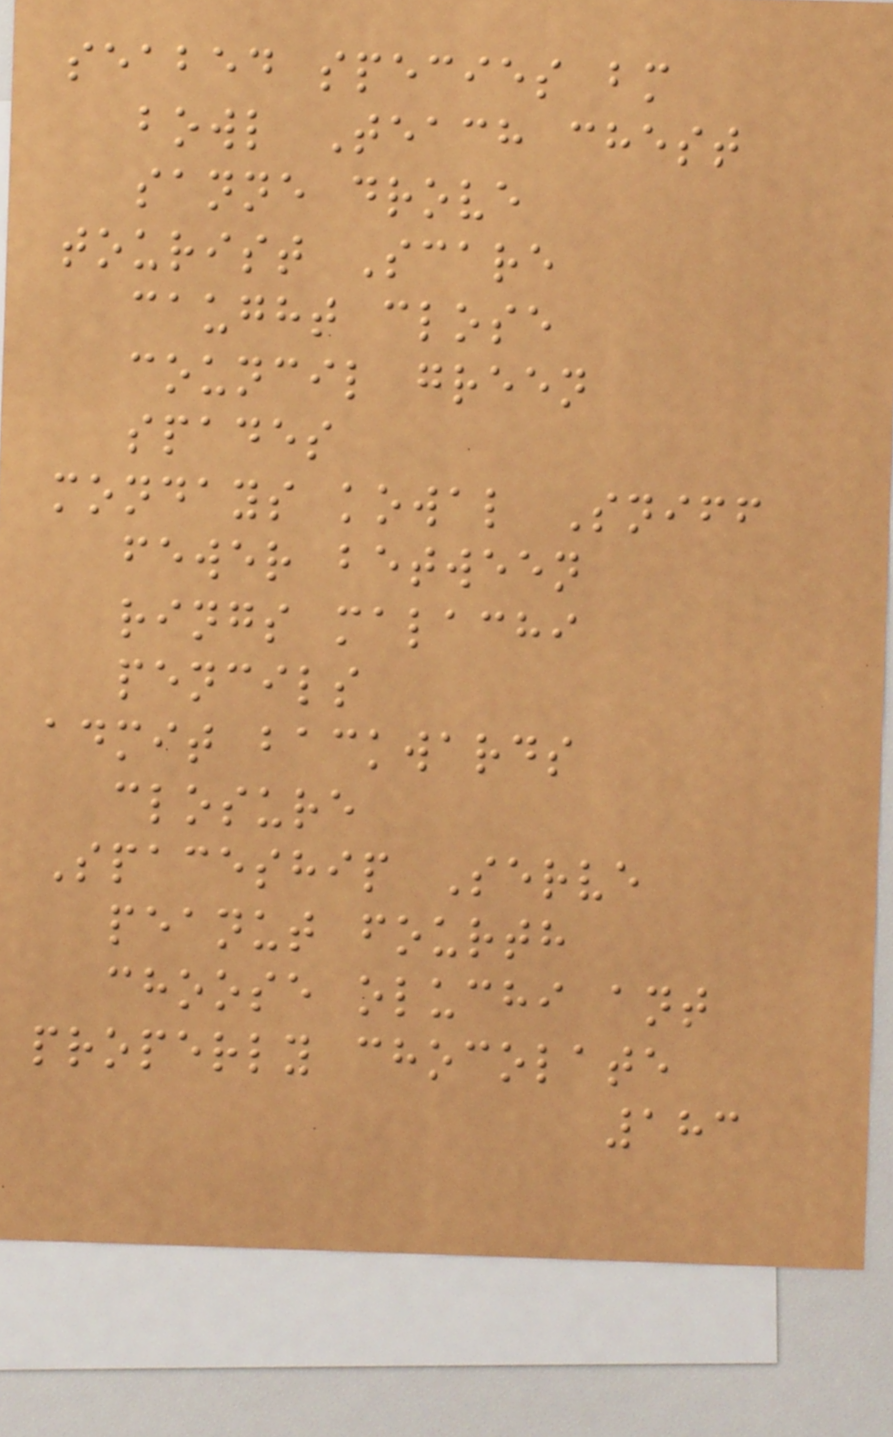seabed species bm
bowl Teach chest
sanne drove
tourist Scare
caught close
council green
spades
mondays kowal Sniff
fewer between
rings malachi
pencils
admit backwards
closure
Spaceship Serve
peanut fourth
choose oluchi ant
properly chocolate
183
